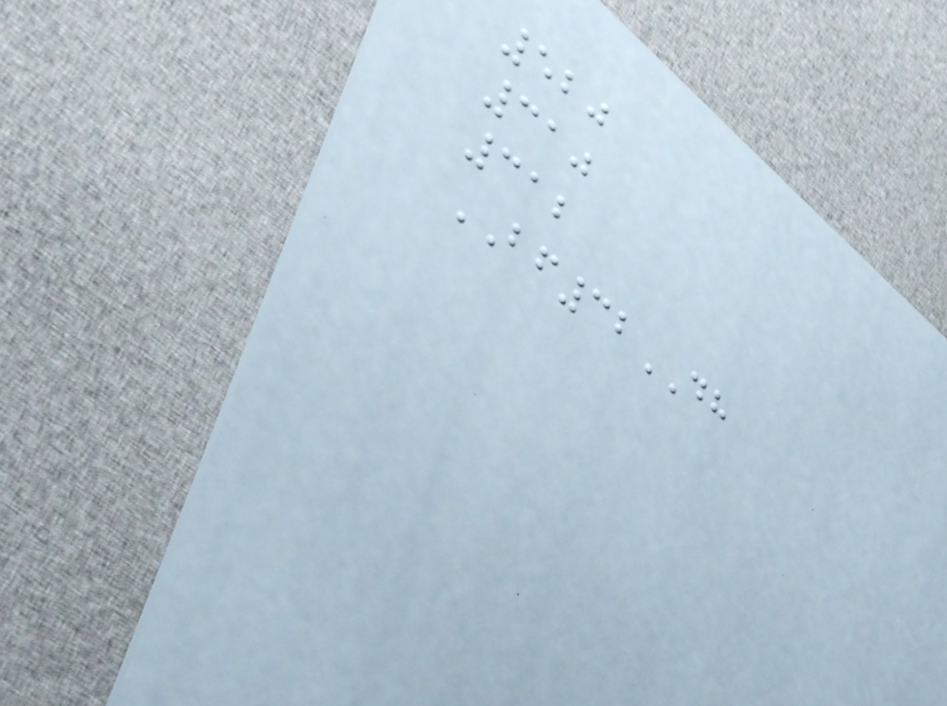520
310
312
BF32DH
